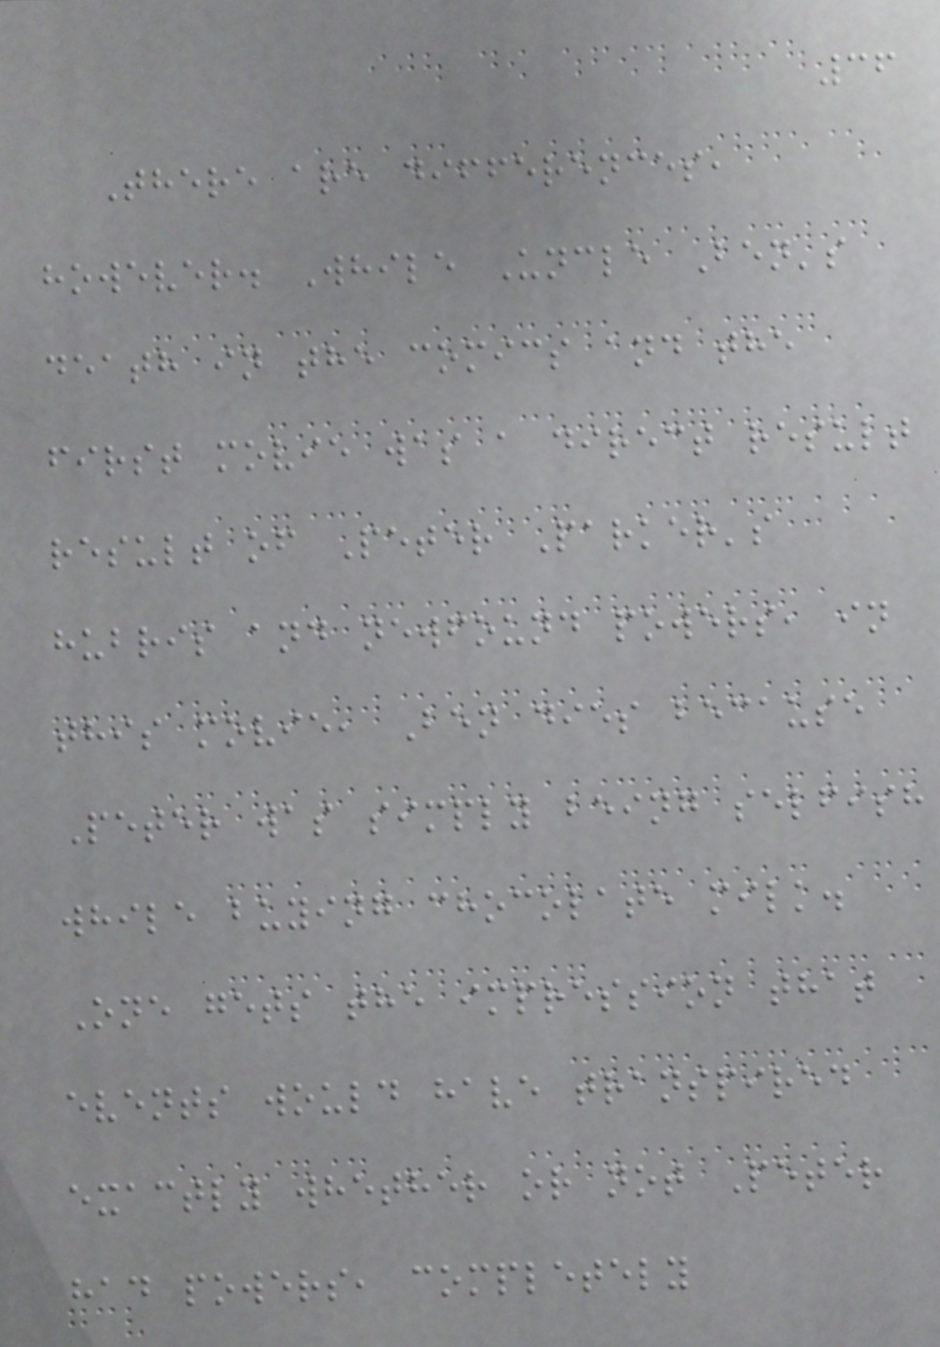36
There are differences,
however. While Uncle Ben's
death in the comics and the
first movie was a direct result
result of Peter Parker's
hubris and newfound powers, in
this movie, Ben dies because
Peter was simply being selfish
while buying chocolate milk.
One gets the impression that
events would have transpired
exactly whether or not Peter
had powers, completely
